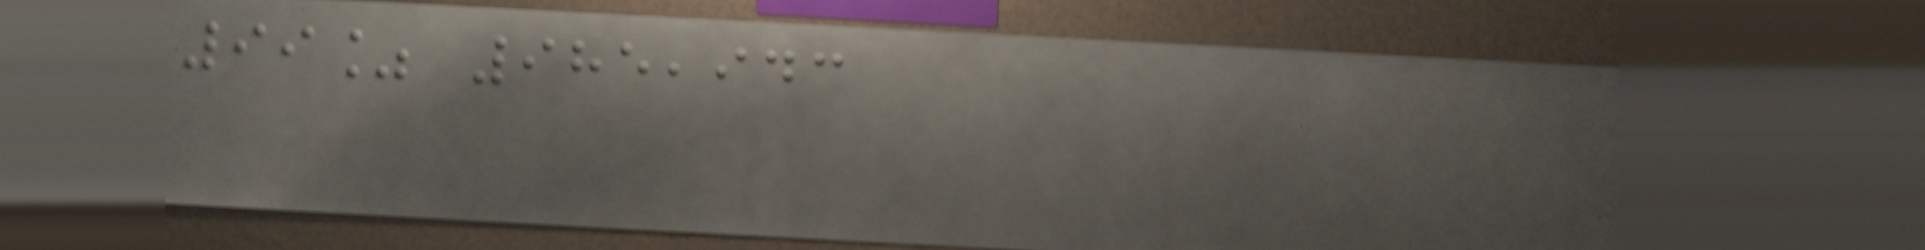99% 985,943
